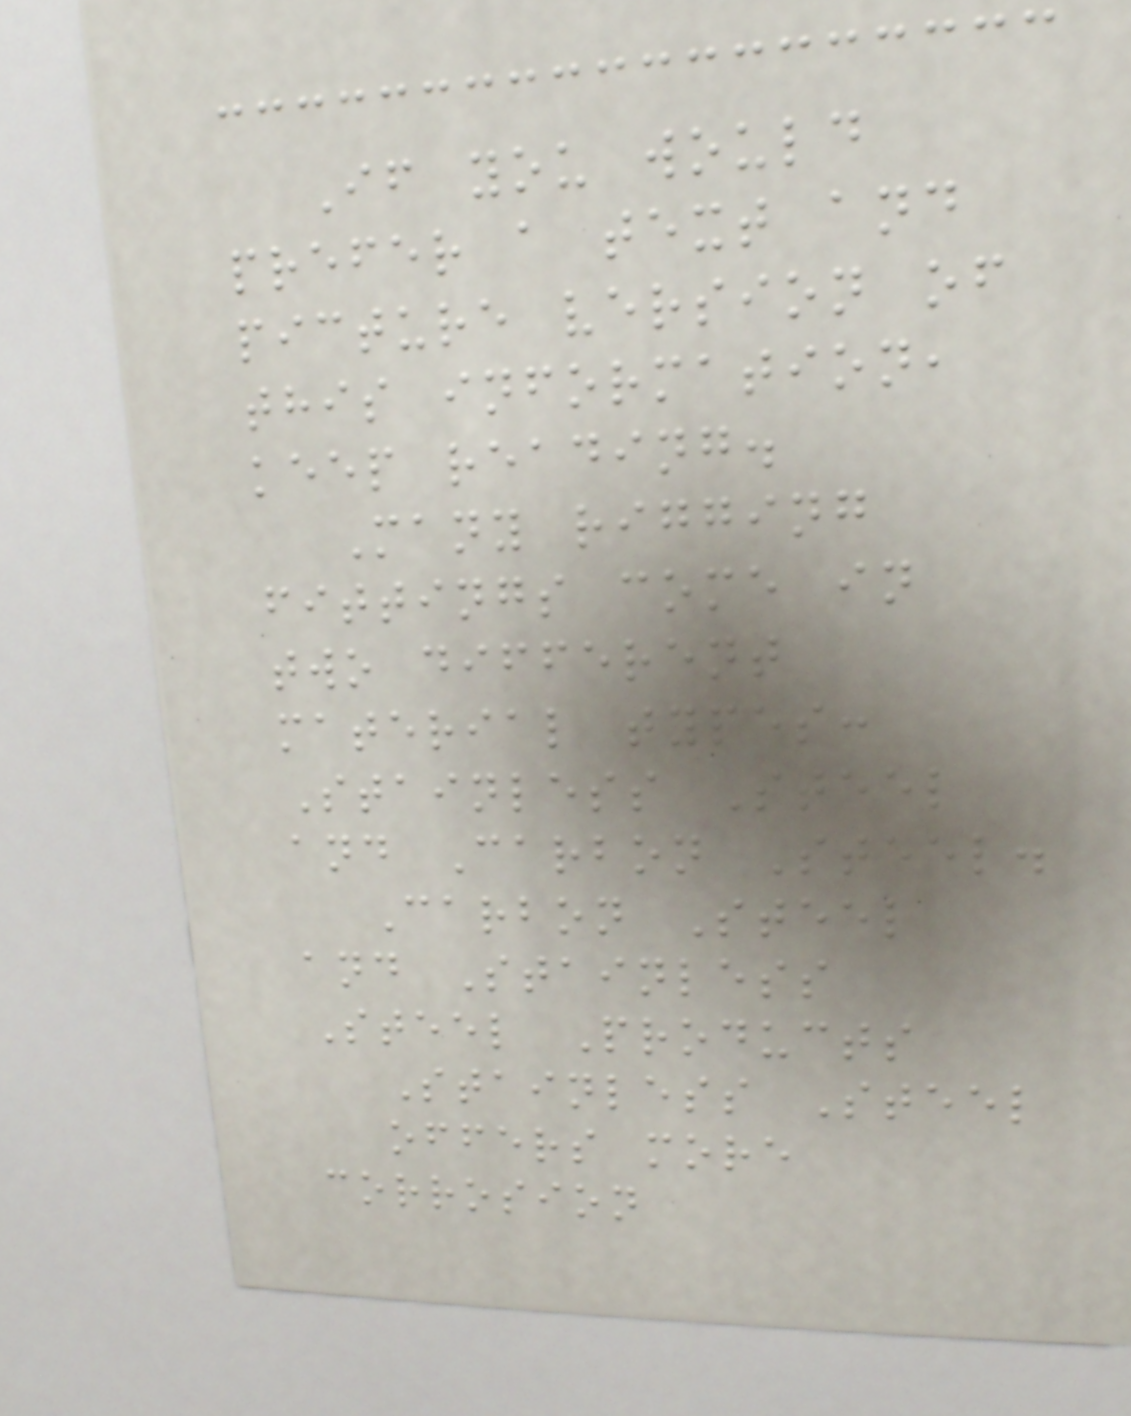If you would
prefer a text and
picture version of
this information,
keep reading.
Many rigging
fittings come in
two different
material types:
Stainless Steel
and Carbon Steel.
Carbon Steel
and Stainless
Steel Products
Stainless Steel
offers more
corrosion
